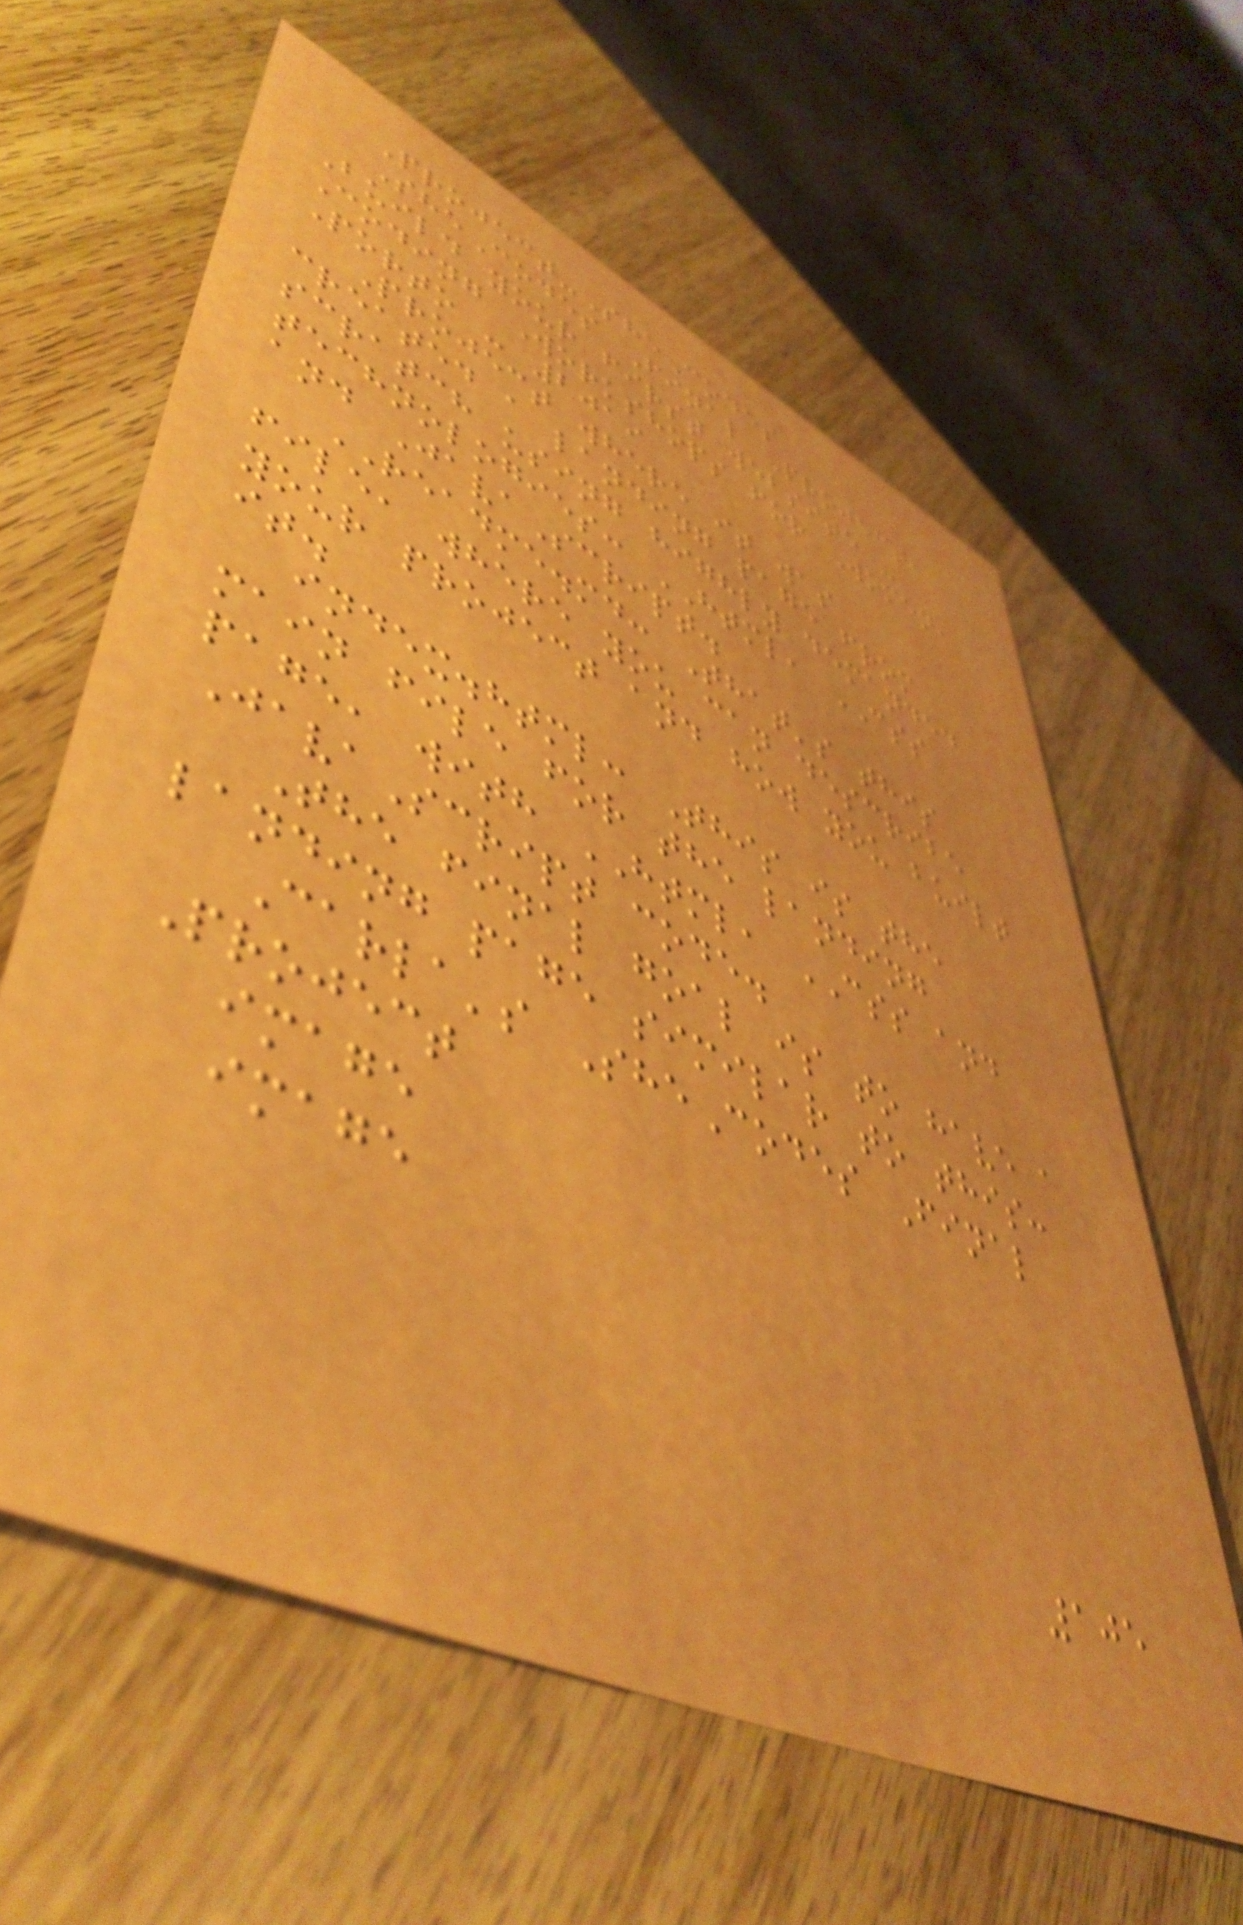Project-SheCodes
SheCodes Final Project,
Build your first website -
Coding Workshops for Women,
Porto - 2019
Project where it was
created a landing page from
scratch using highly demanded
technologies: HTML, CSS
and JavaScript.
README.md: That's this
file, where you can describe
your project and how you built
it.
index.html: This is the
main file for the landing
page, with HTML, CSS and
JavaScript code.
The final goal is to have a
landing page similar to this:
Carla's SheCodes Final
Project
image
image
105
